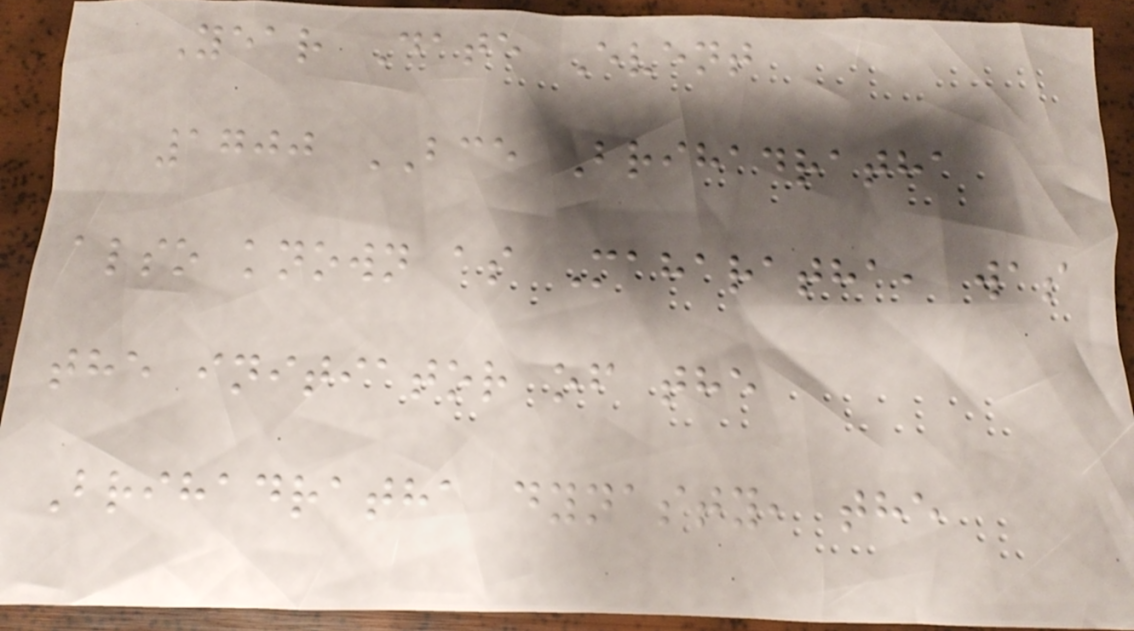Year Date Event
1700 BCE Brihadratha
also known as Maharatha, was
the initiator of the
Brihadratha dynasty, the
